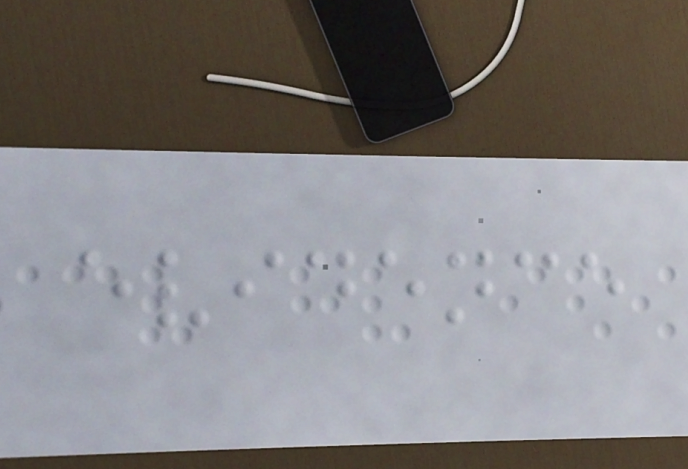evidence
